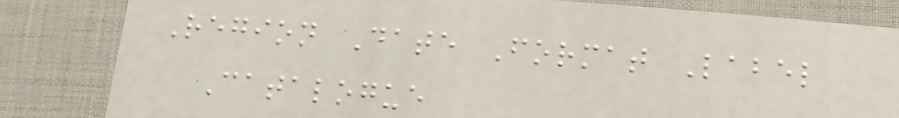Region Date Format Label
Catalogue
